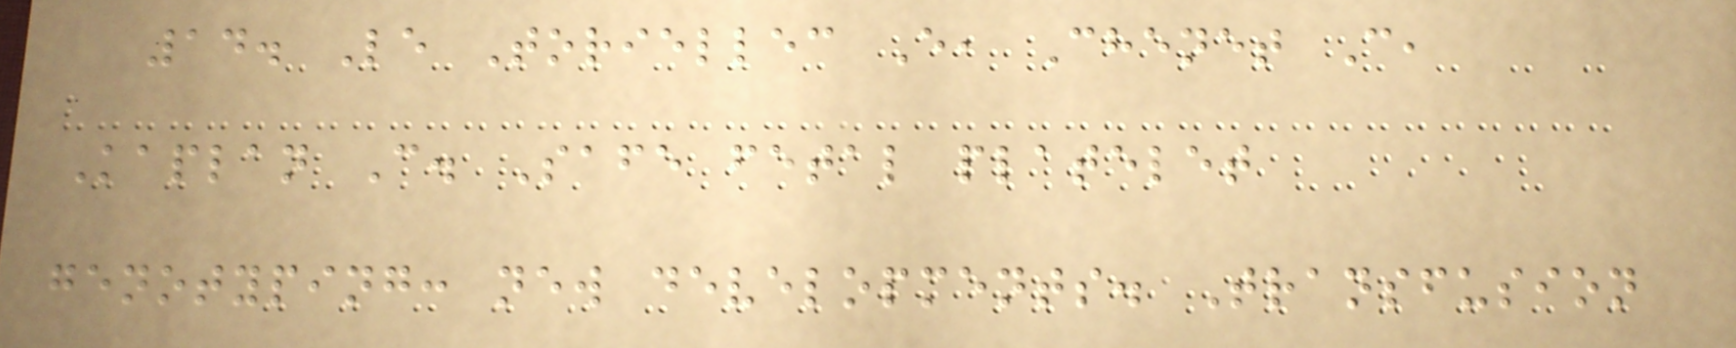14. Le Toriellec E, Chenet C,
Kaplan C. Safe fetal platelet
genotyping: new developments. Transfusion
